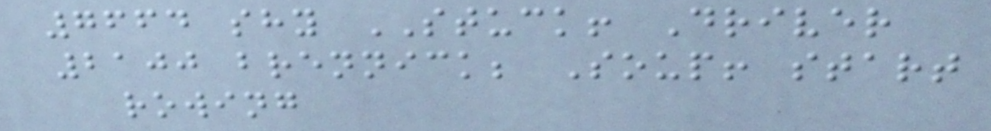7664 shy STUCK! Driver
2100 brennick; Soup! start
rowing
